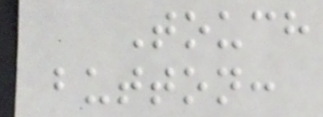Touch
button:
